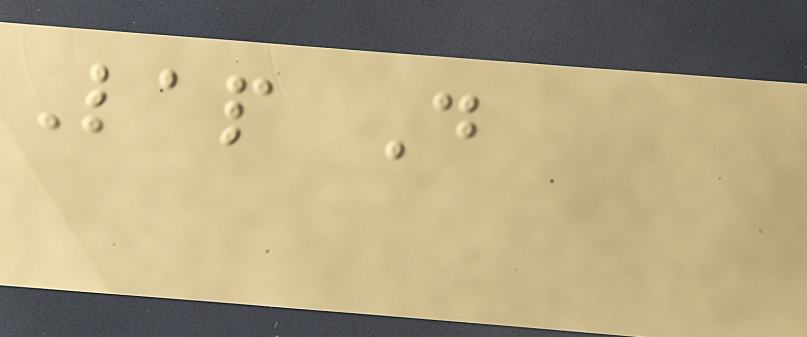Lap D
